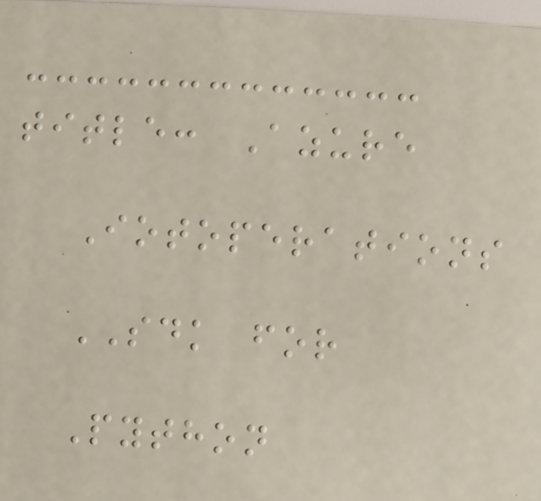title: Azure
Iotoperations
SDK for
Python
